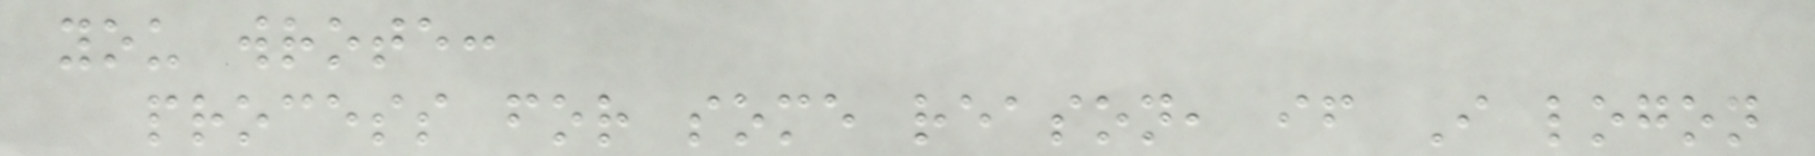you wrote:
process for some reason, if I logon
